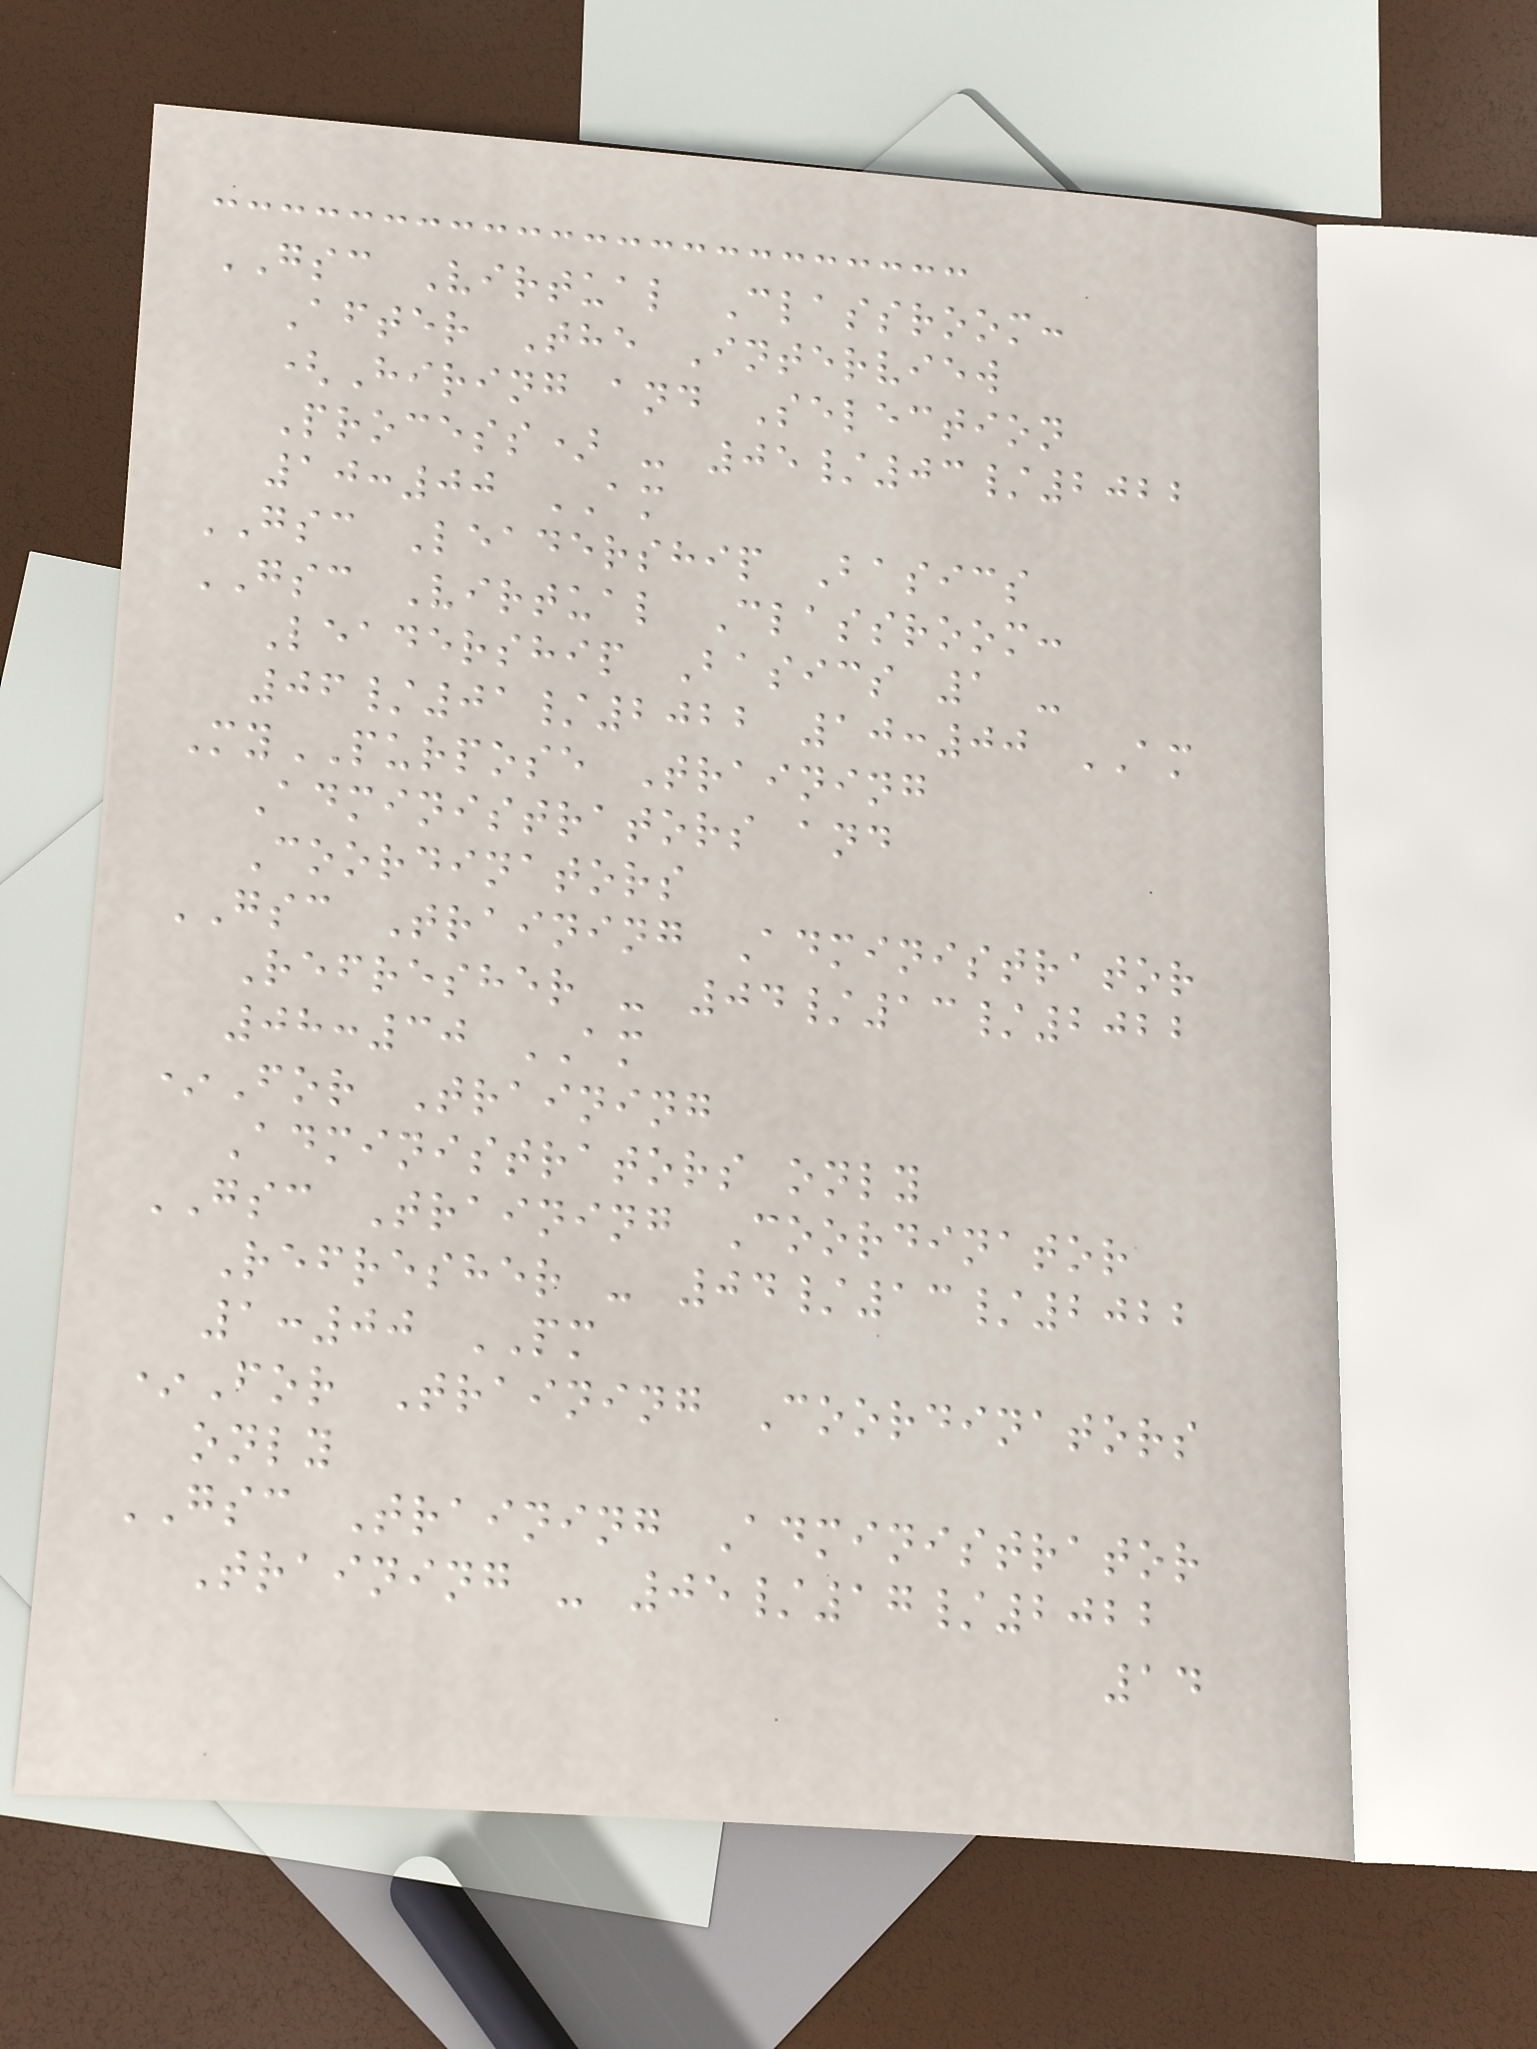GSC Virtual Classroom:
After The Interview
(Hiring and Selection
Process) - 05/03/2022
10:00 AM
GSC Leadership Basics
GSC Virtual Classroom:
Leadership Basics 1 -
06/01/2022 10:00 AM
MyPURPOSE Training
Administrators and
Coordinators
GSC Training Administrator
Refresher - 04/13/2022
08:30 AM
*For Training
Administrators only
GSC Training Coordinator
Refresher - 04/13/2022
1:00 PM
*For Training Coordinators
only
GSC Training Administrator
Training - 05/17/2022
14
